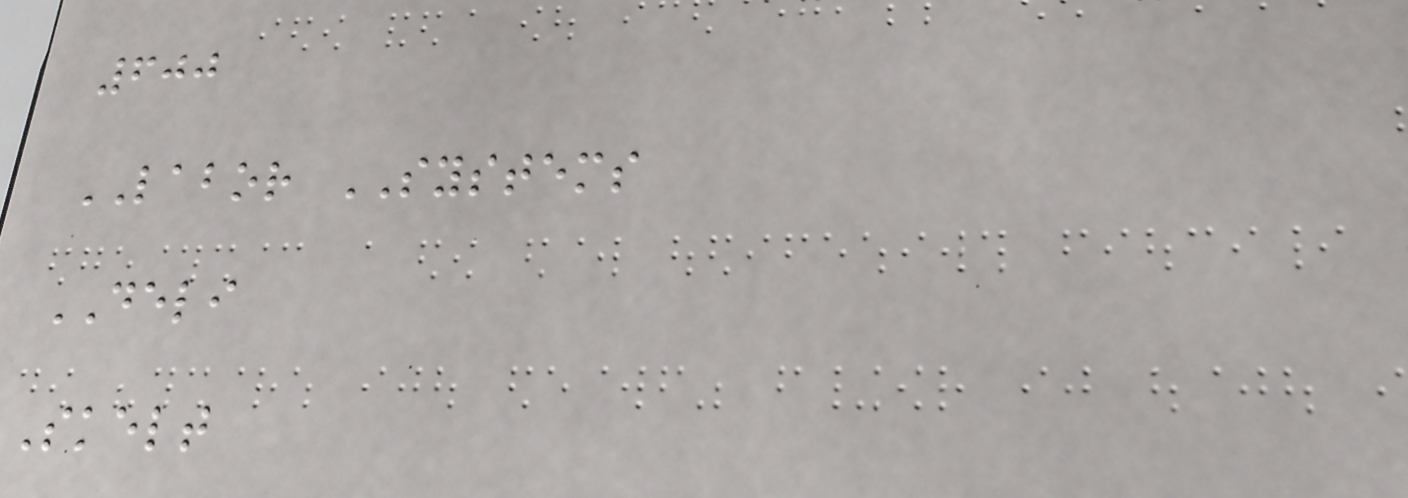600
LABOR SYSTEMS
DELI
Skelt
